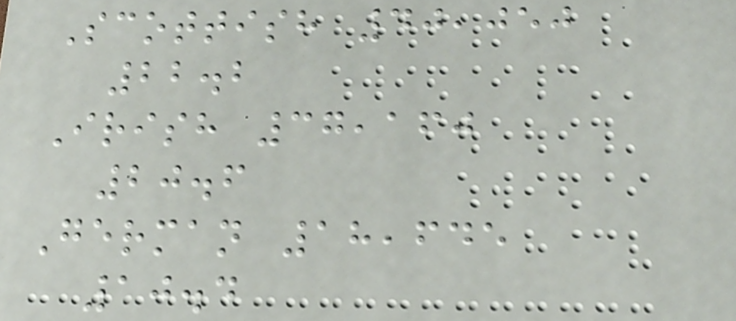Scottish 40,050
22.2
Irish 37,160
20.6
German 18,645
10.4
